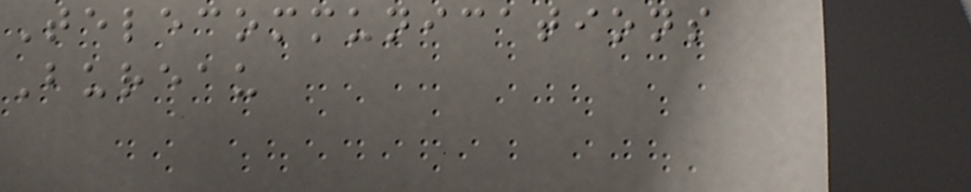Telecommunications
Bureau
